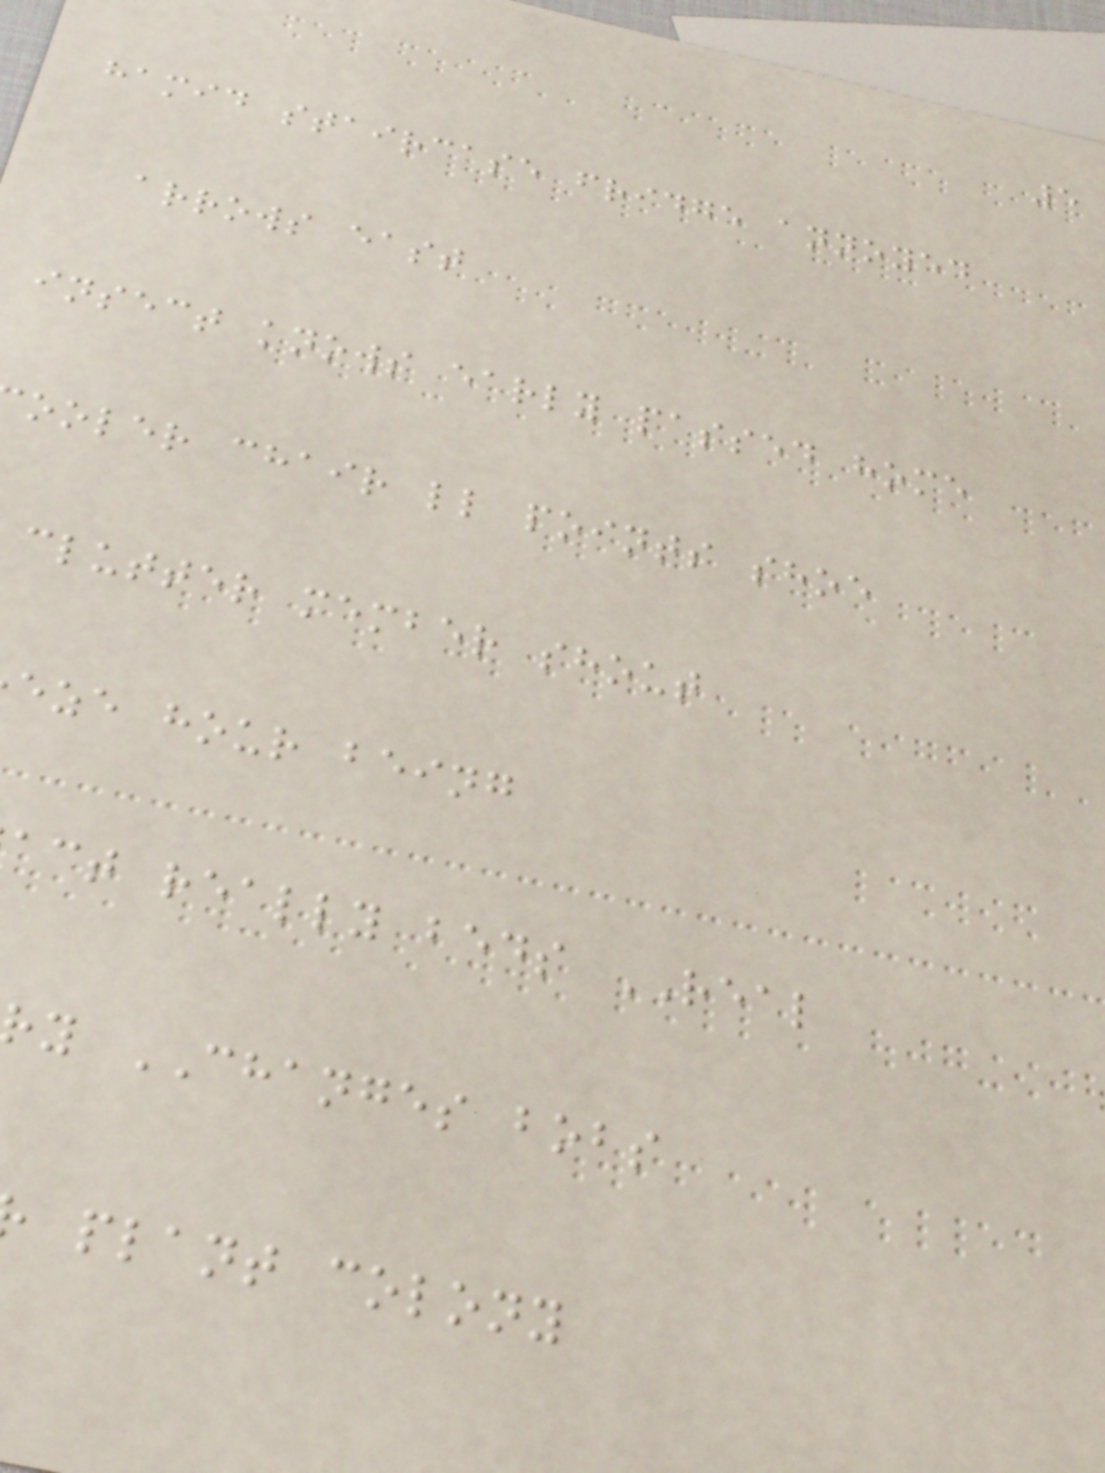5
hamid staircase fridge annoyed
arrows east
insect knows early passed home
ooler chair ll points shoe
clutter member shout
eze hour being
act really beds REAL
y CHANGES bobs
plant colony
